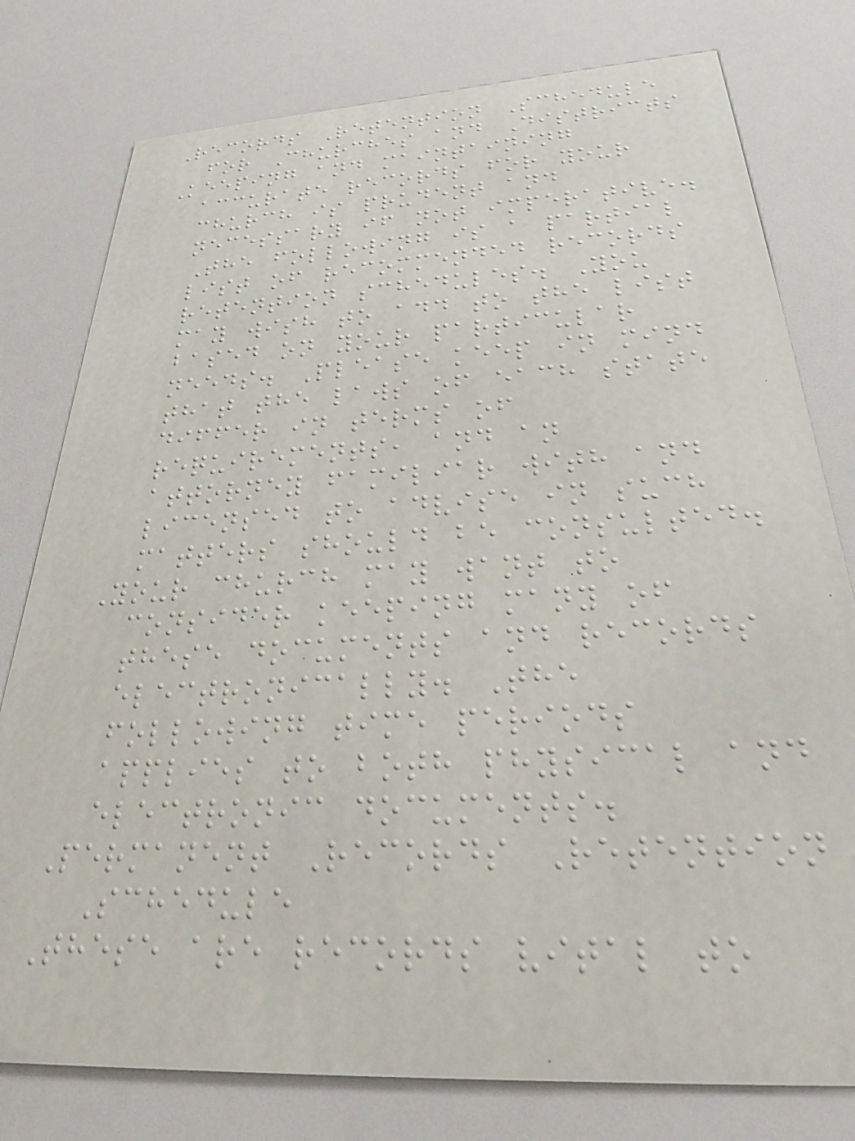Records Retention Schedule
for Churches and Districts
Keeping and maintaining
accurate records for your
church is prudent and
necessary if not imperative.
The following is a partial
list of recommended records
retention schedules. You
may wish to add to the list
based on your particular
needs. Please keep in mind
that the laws of each state
differ in terms of
requirements, and an
attorney familiar with and
licensed to advise in such
matters should be consulted.
Your church may want to
consider keeping many of
these documents and records
electronically. The
following time periods
applies to both physical and
electronic documents.
Permanent Records Retention
Schedule
These are records vital to
